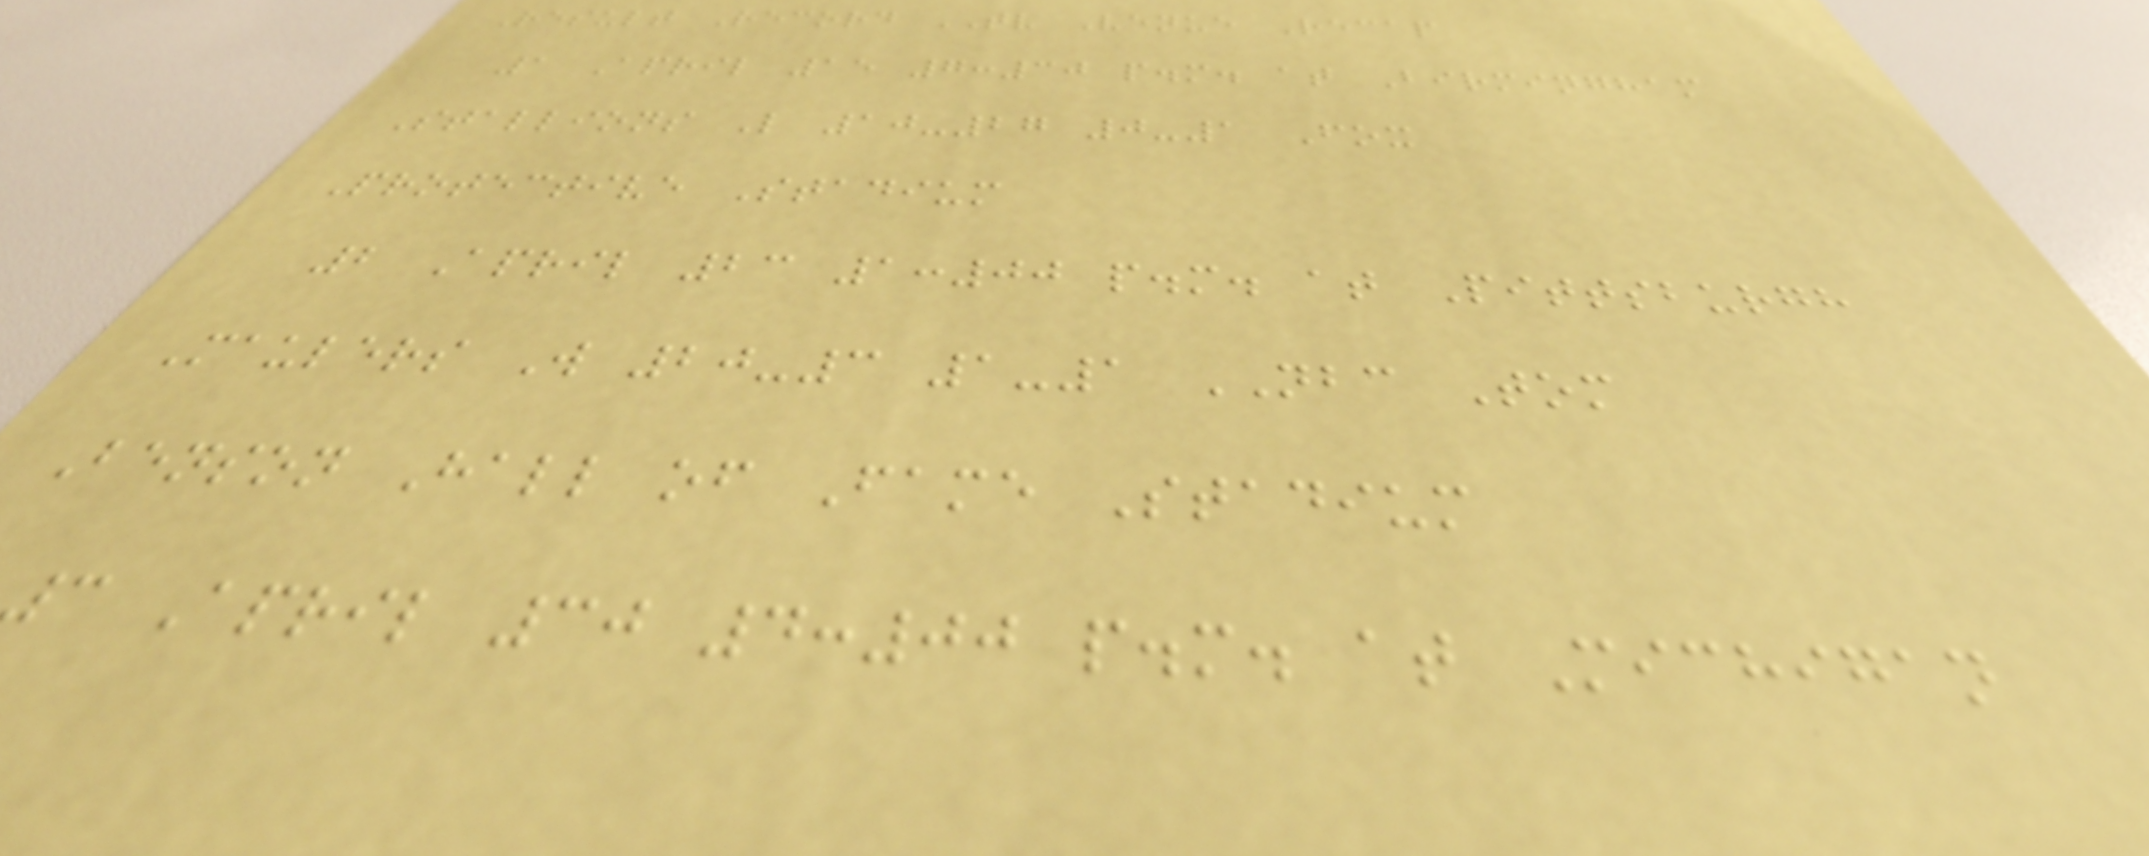Result Record TV Venue Recap
1 April 15 7:30 p.m. at Birmingham
Stallions L 10-27 0-1 Fox
Protective Stadium
2 April 23 1:00 p.m. at Pittsburgh
Maulers W 20-3 1-1 NBC Tom
Benson Hall of Fame Stadium
3 April 30 4:00 p.m. at Michigan
